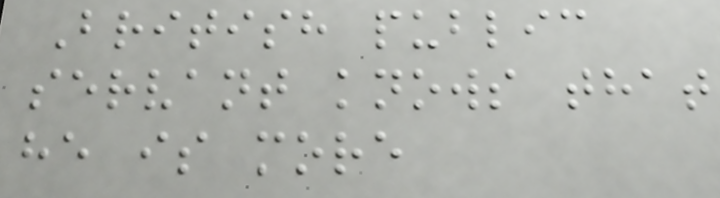British public
servant knows that
he is more
